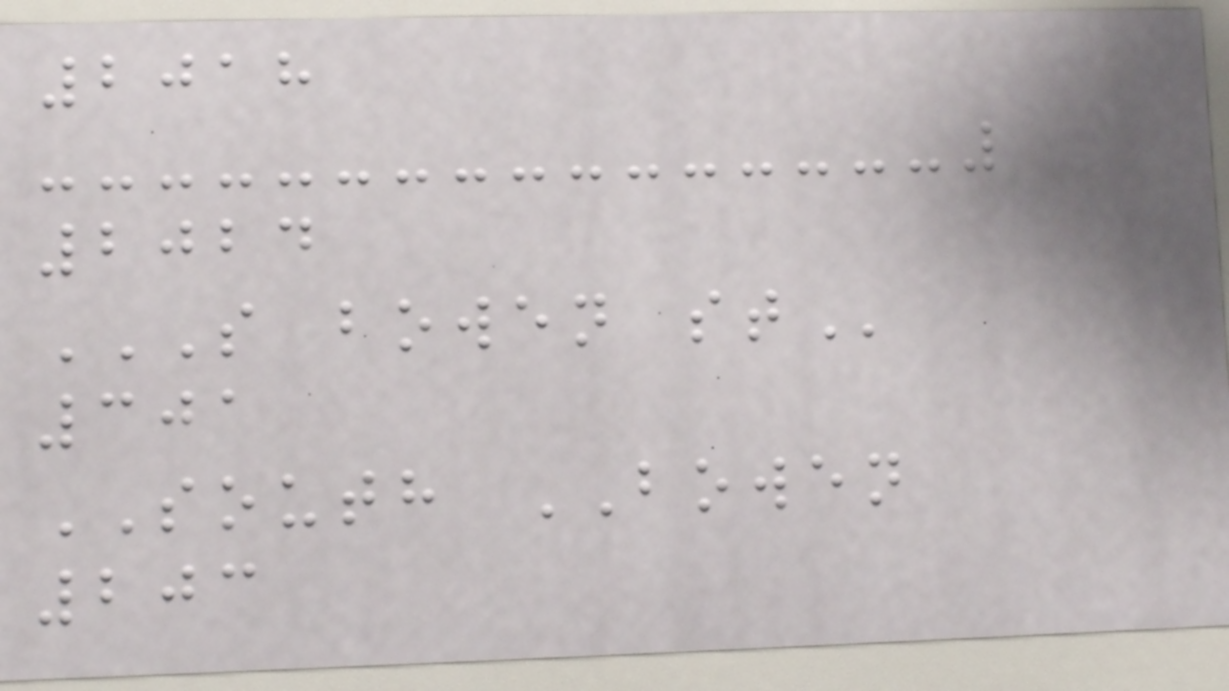2018
2024
S BOWEN ST
301
SOUTH BOWEN
203
